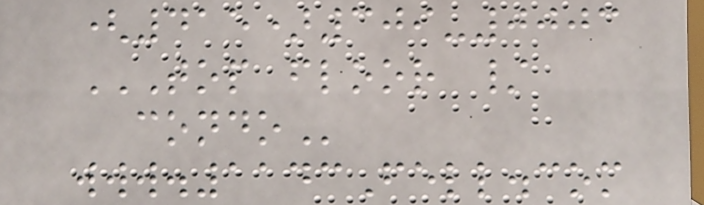(415)309-0003
TOP FLOOR /
CONDO
www.1143Fell.com
